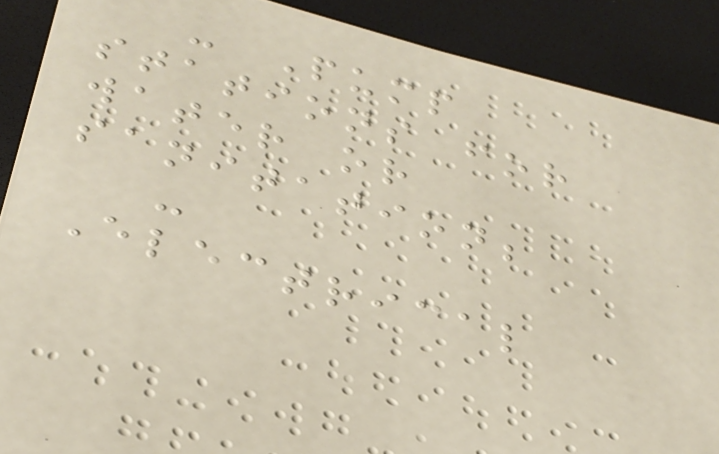- Pump
stations for
water or
sanitation;
-
Electrical
